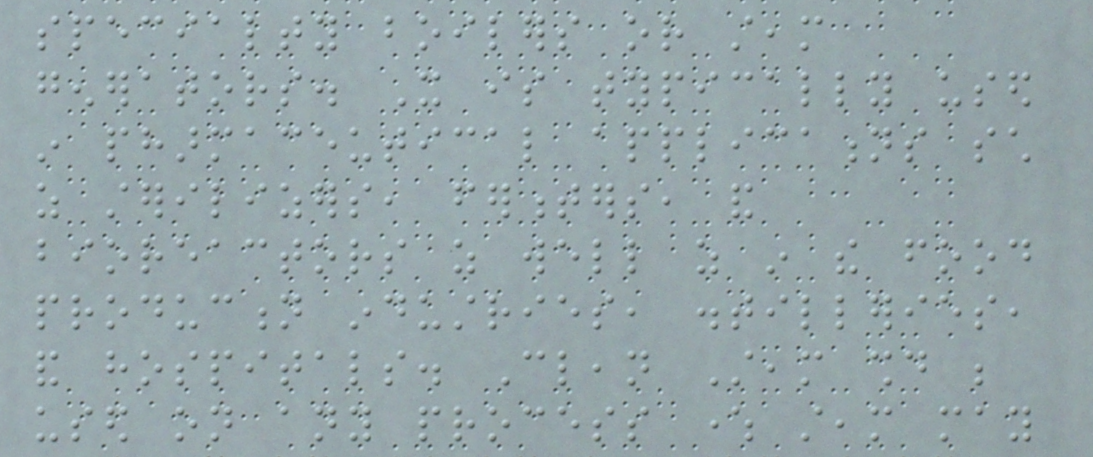specialty boilers or steam
generators. It is typically used
in pharmaceutical applications such
as sterilizers, fermenters, and
bioreactors as well as in the food
production industries, distilleries,
and hospitals. Clean Steam should be
used on any process where steam may
